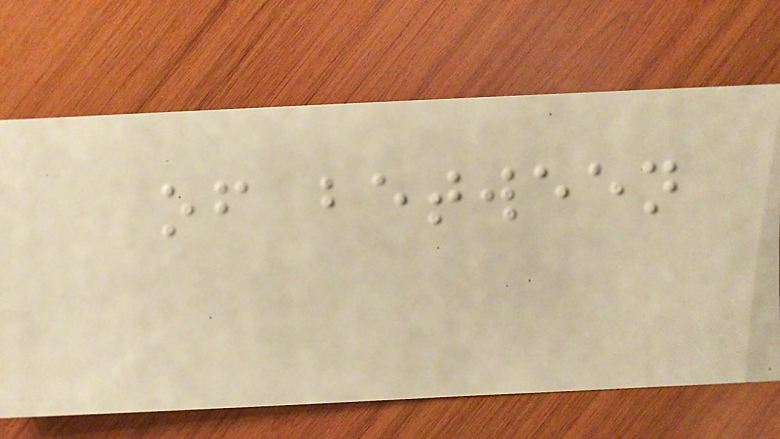of between
